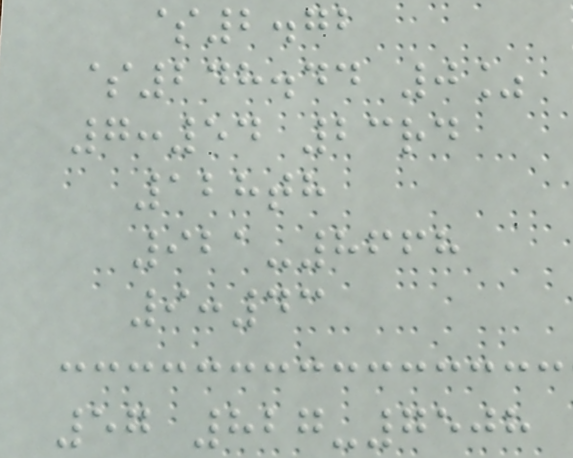$2.72
$248.44 0%
7:54 23rd
128th
921-8668
9:43
57 827-7508
